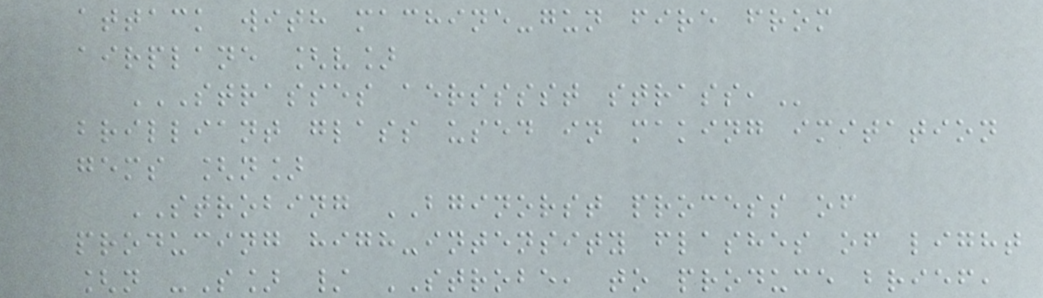attack with machine-gun fire from
airplane [v]
STRASSES AERSSSST STRASS,
brilliant glass used in making imitation
gems [n]
STROBING BGINORST process of
producing high-intensity flashes of light
[n -S] / STROBE, to produce brief,
